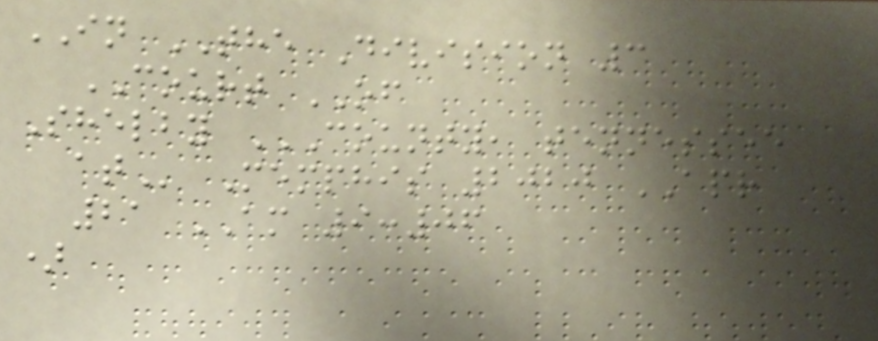IN THE Division 3
COURT OF
Shelby COUNTY, TENNESSEE
AT Memphis 2020 APR
21 AM 9:06
)
